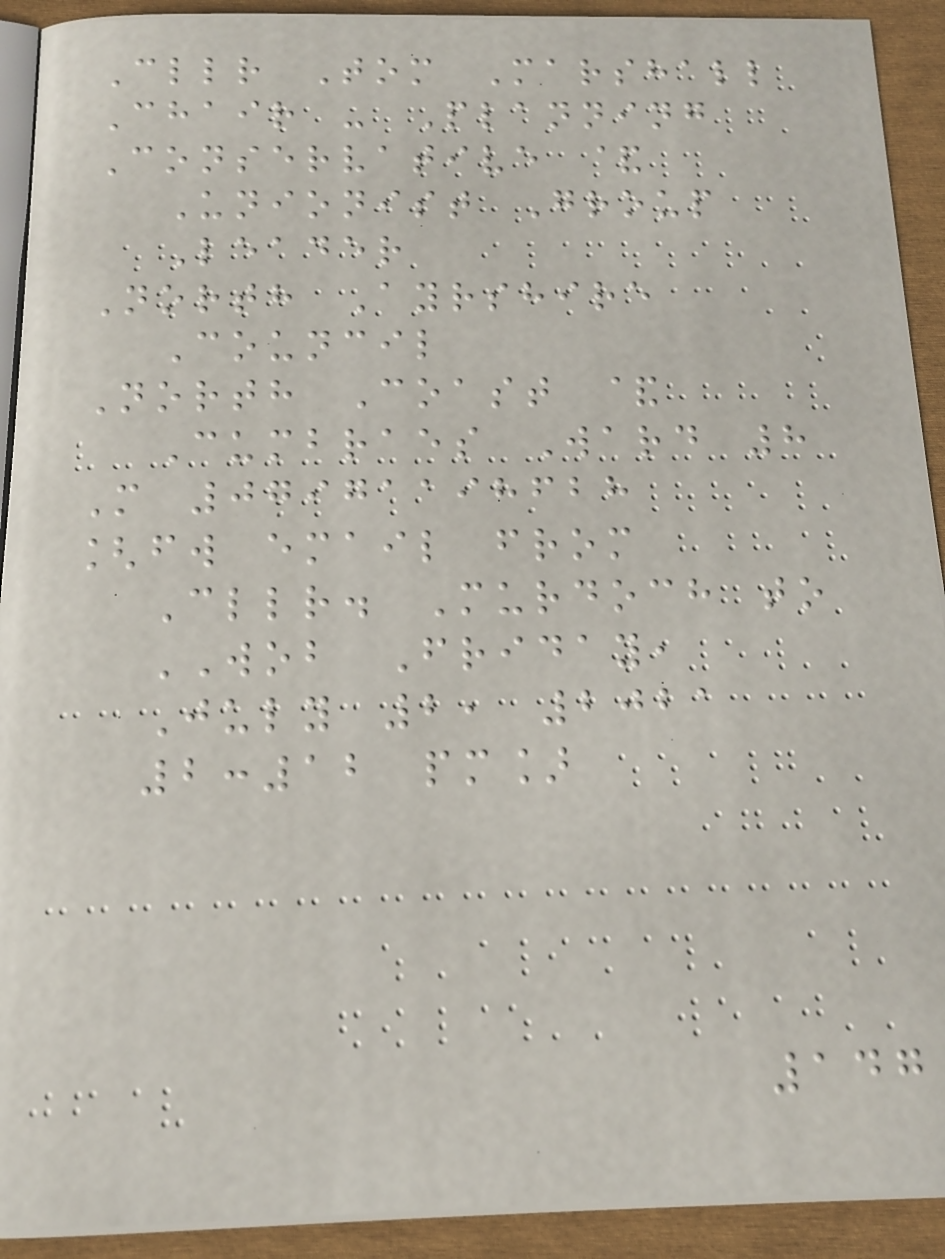Cllr Tom Marshall
Chair - Planning
Conservative &
Unionist Group
Leader
North Ayrshire
Council
North Coast &
Cumbraes Ward 8
M 07971198628
[fw email from
Cllr. Murdoch to
WOB Friday,
July 2, 2021
2:12 pm]
147
